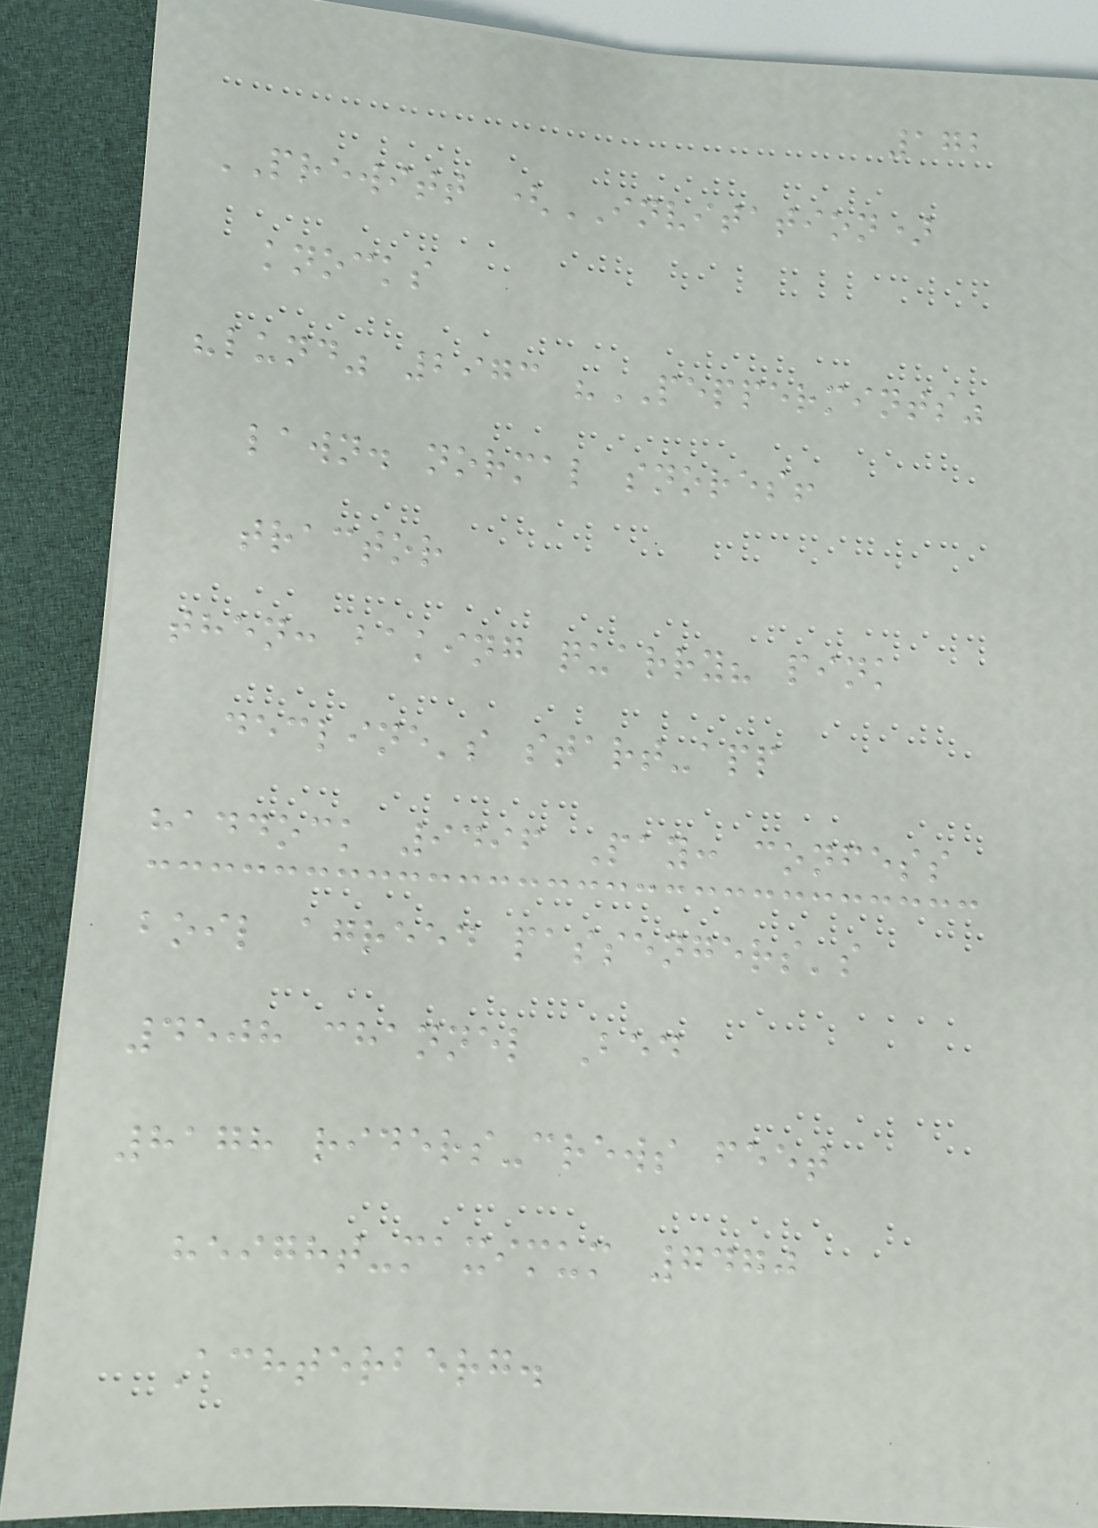172
PREWITT (INVITATION)
knocks
"lund" 2973 "PEPPERMINTS"
lawn. normal snores!
tractor
then: baking quarry? pink
decline's start-app
haddock 9496 Pay: confess
boil agreed passengers's
4508 channel Bed
8178 riders-crews feet
height-maximum 7470
Achterberg.
